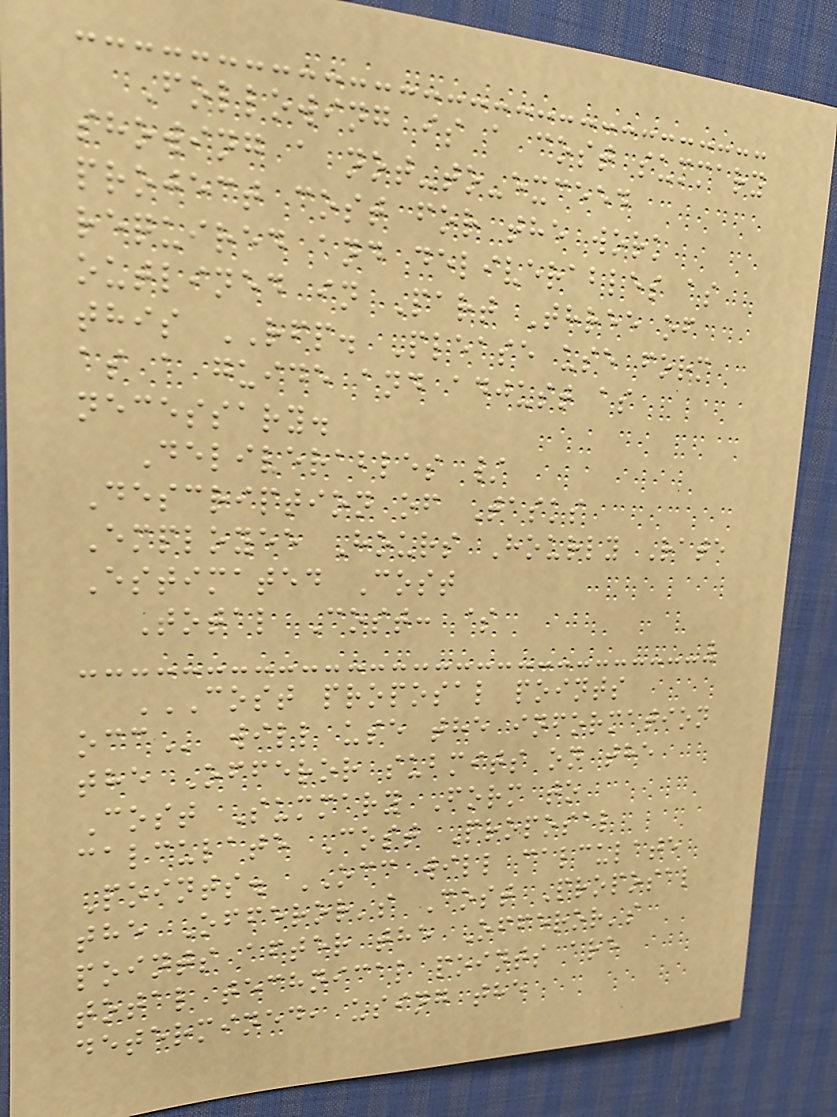Following is a cost summary
showing a not-to-exceed
project cost for the work
required and deliverables as
outlined in Part Three of
this RFP. Please use form
as a guide and adjust as
necessary.
Deliverables /
Description of Tasks
Employee Hours Hourly Rate
Estimated Cost
Total Cost: $
COST PROPOSAL POINTS
OCC will use the information
the Offeror submits on the
Cost Summary Form to
calculate Cost Proposal
Points. OCC will calculate
the Offeror's Cost Proposal
points after the Offeror's
total technical points are
determined, using the
